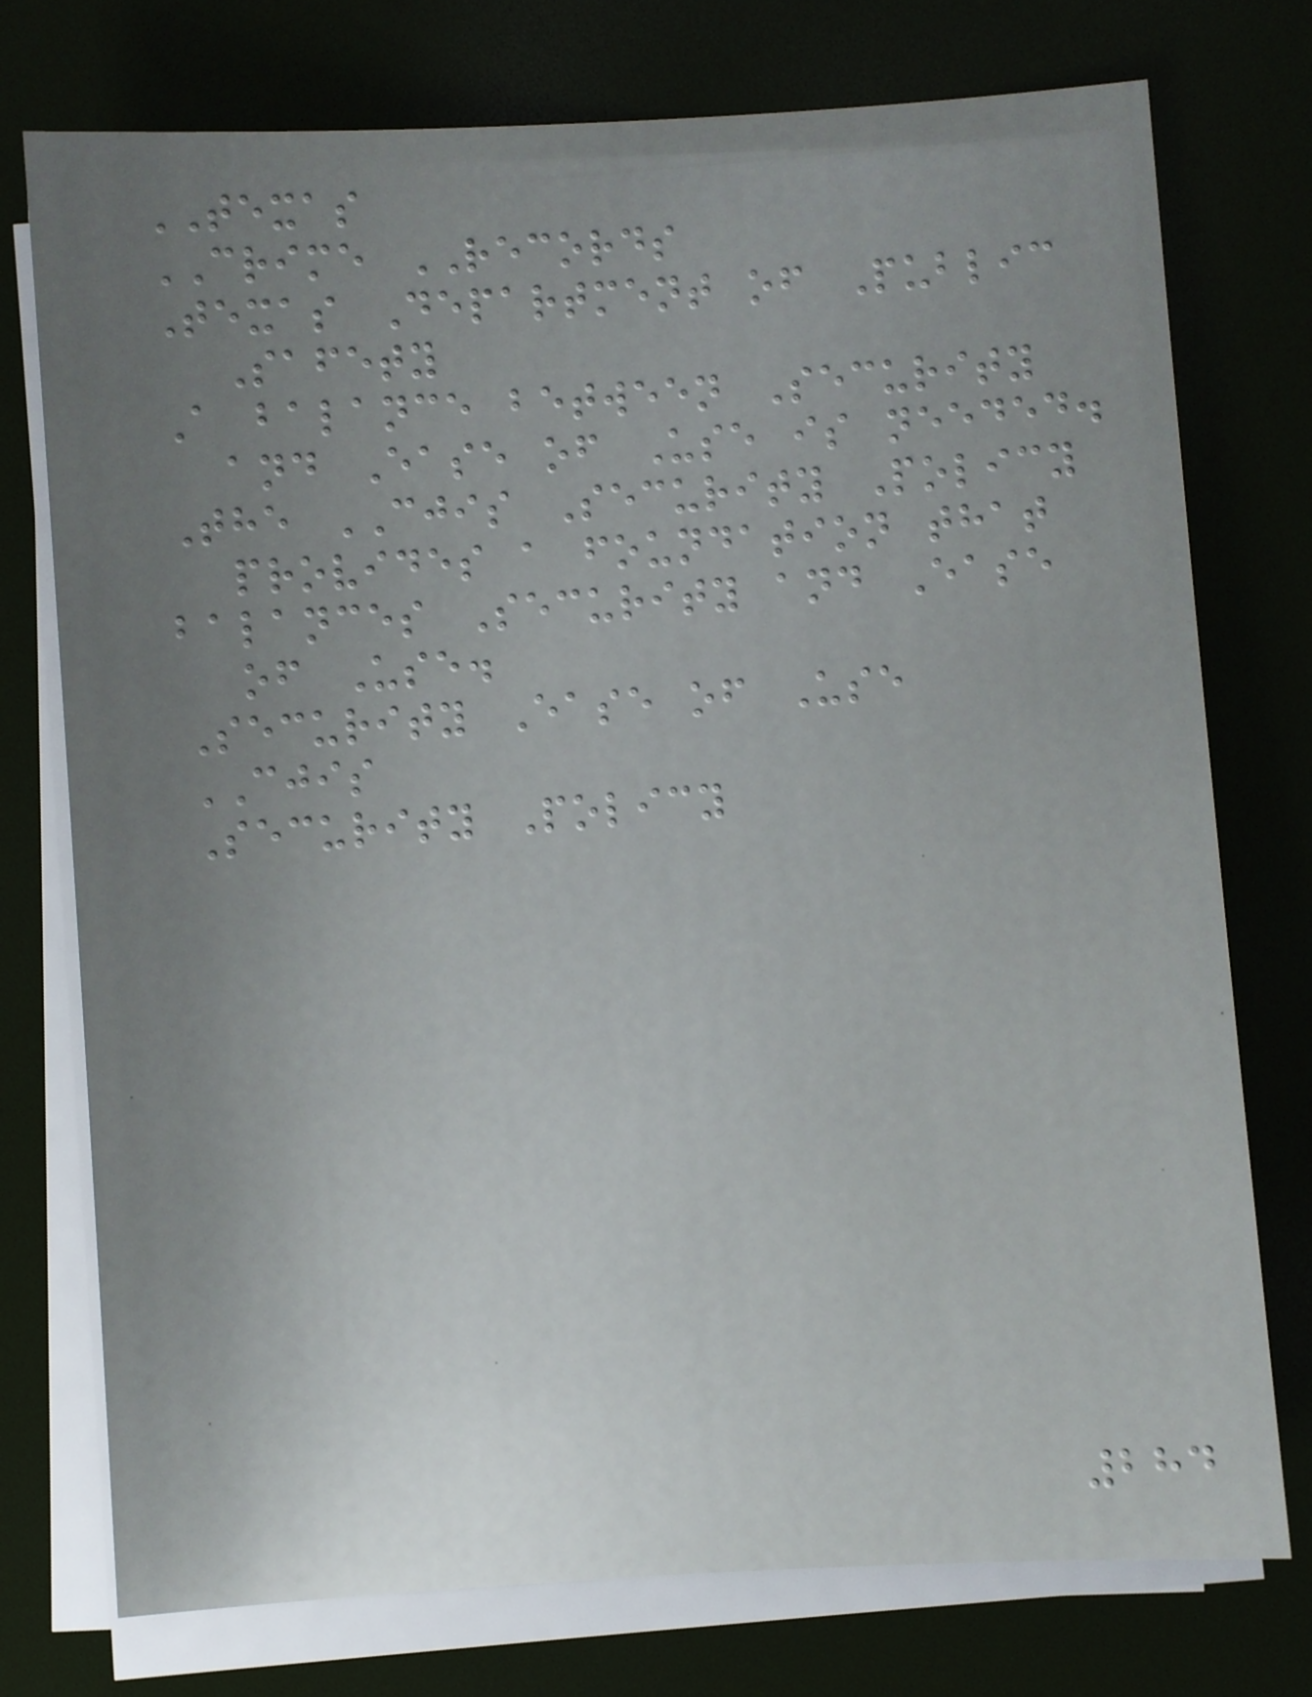TEXAS
CRIME RECORDS
Texas Department of Public
Safety
A balance between Security
and Ease of Use is needed.
The CJIS Security Policy
provides a foundation that
balances Security and Ease
of Use.
Security Ease of Use
CJIS
Security Policy
284
